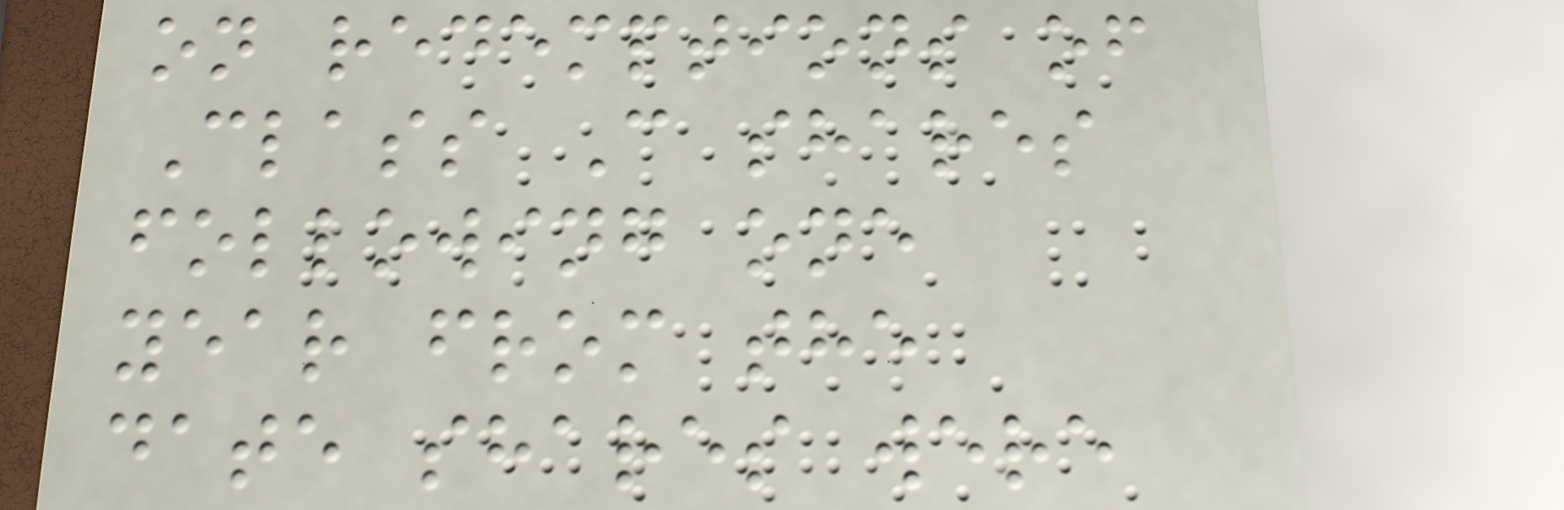on redemptions of
Class C shares
following one
year from the
date shares were
